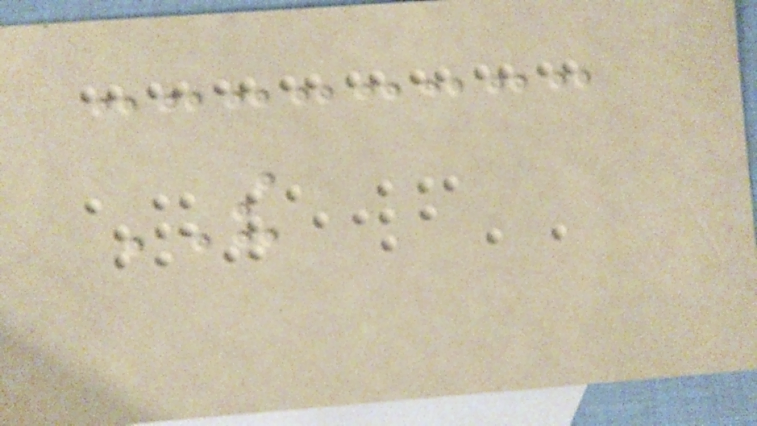THE
